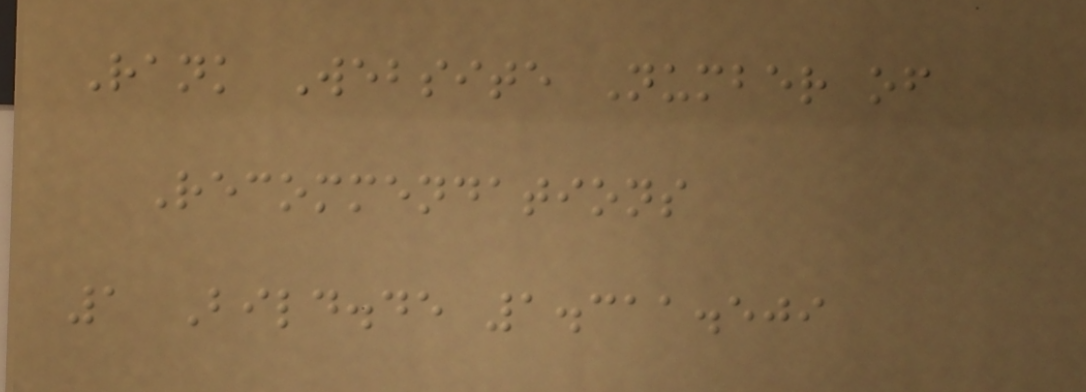Rank Website Number of
Recommendations
1 Bild.de 1.311.509
